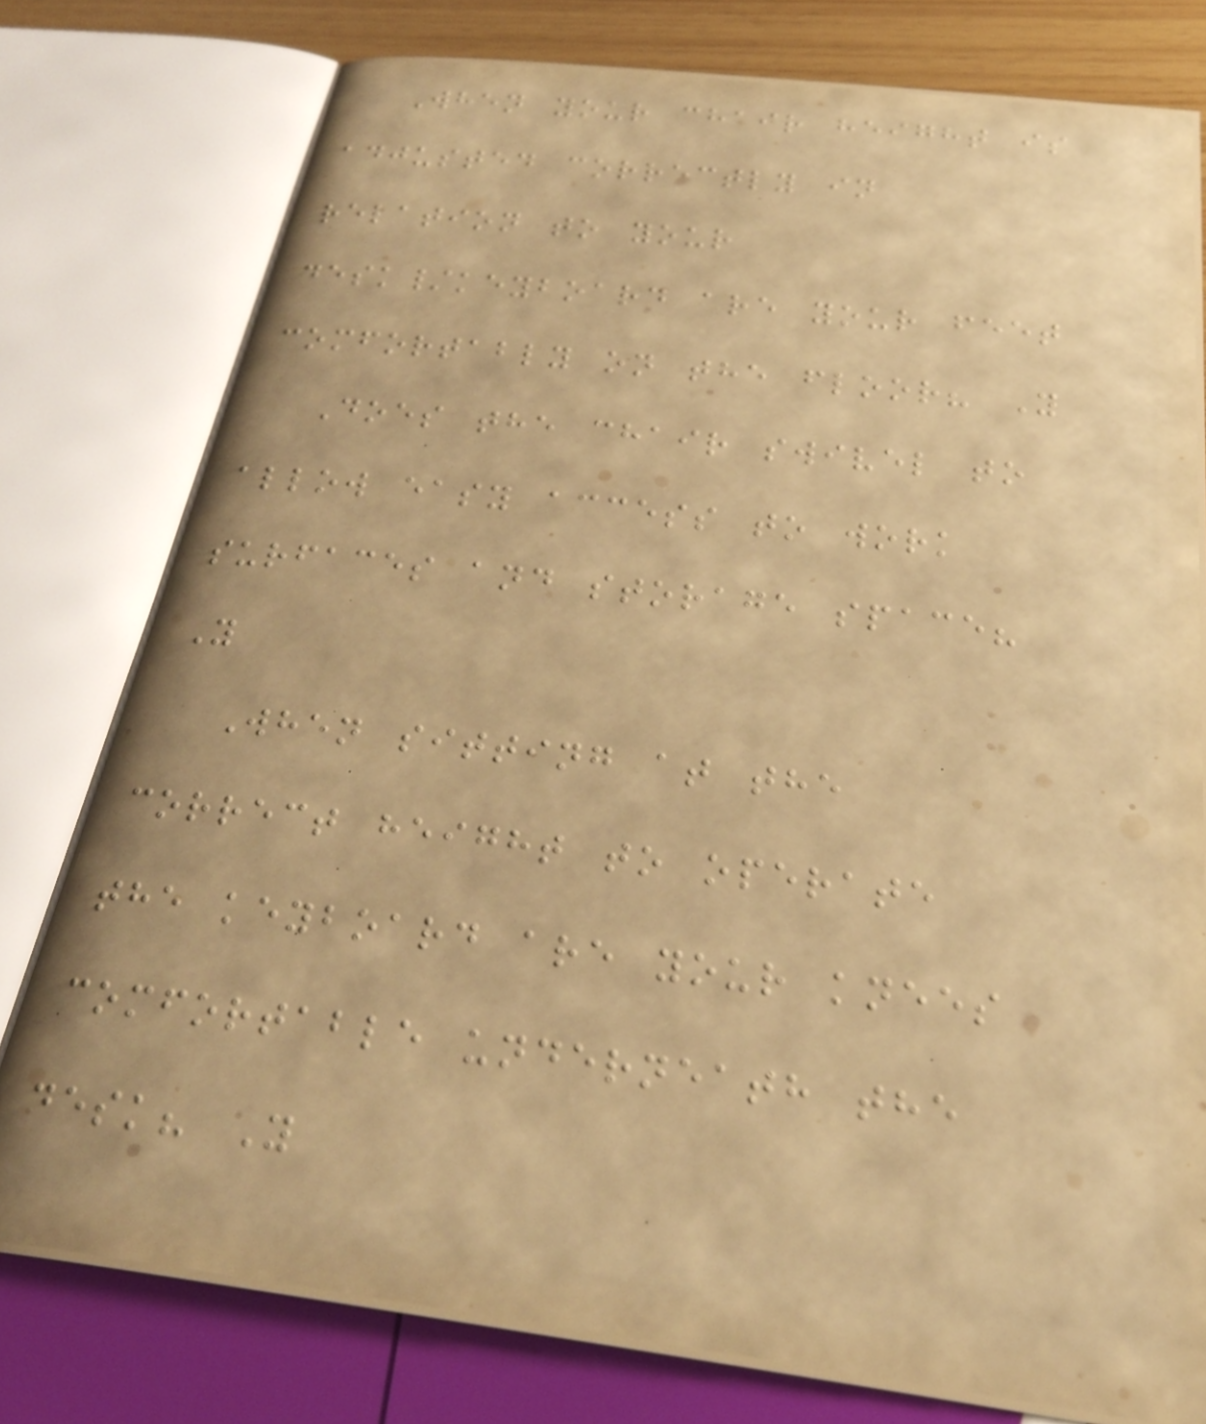When your chair height is
adjusted correctly in
relation to your
desk/keyboard are your feet
comfortably on the floor? Y
Does the chair swivel to
allow easy access to work
surfaces and storage space?
Y
When sitting at the
correct height to operate
the keyboard are your knees
comfortable underneath the
desk? Y
